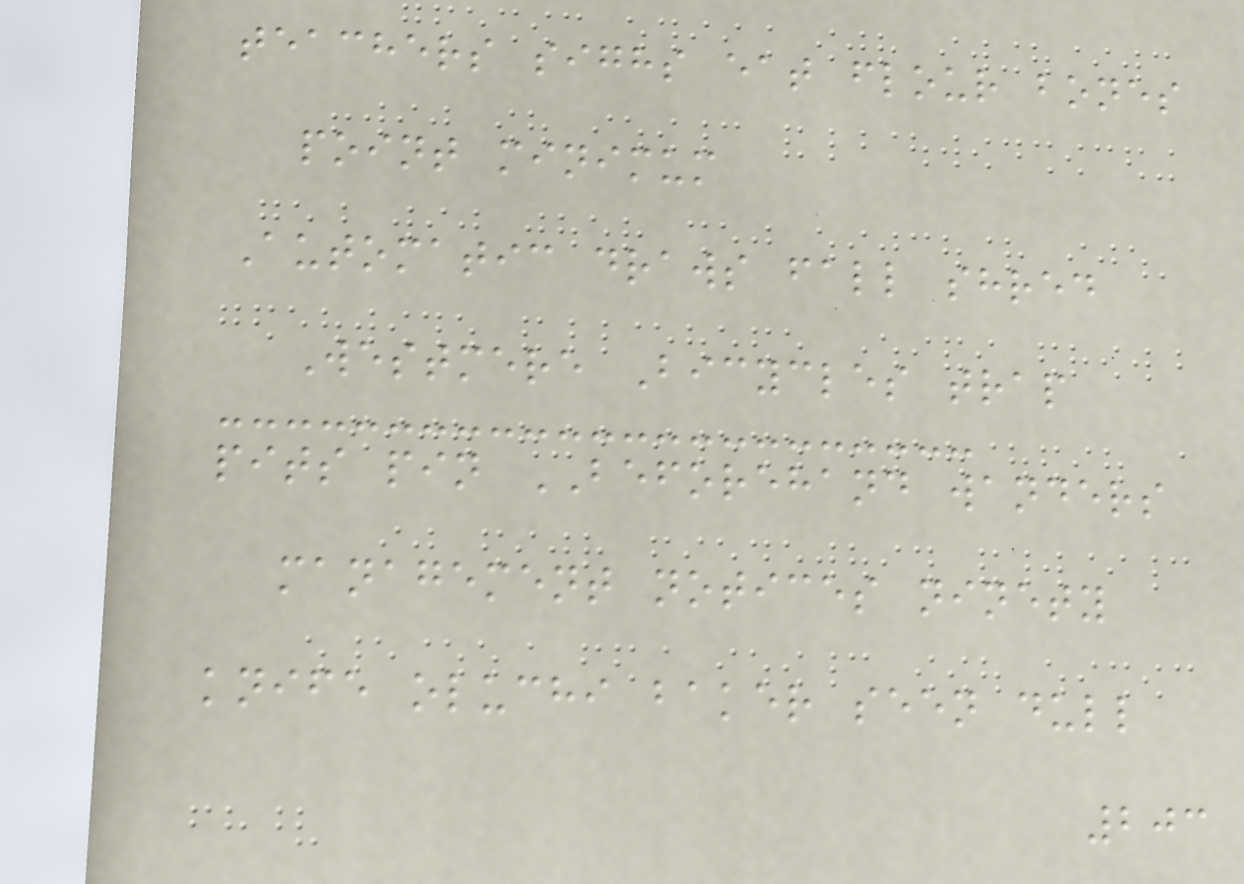teachers sighs eat flour bones
point minimum
Automatic draws fall shred
Westmere Bicycles trap
pits pin BEFOREHAND wanders
management notices ninety
knife oluchi baker seen dull
203
